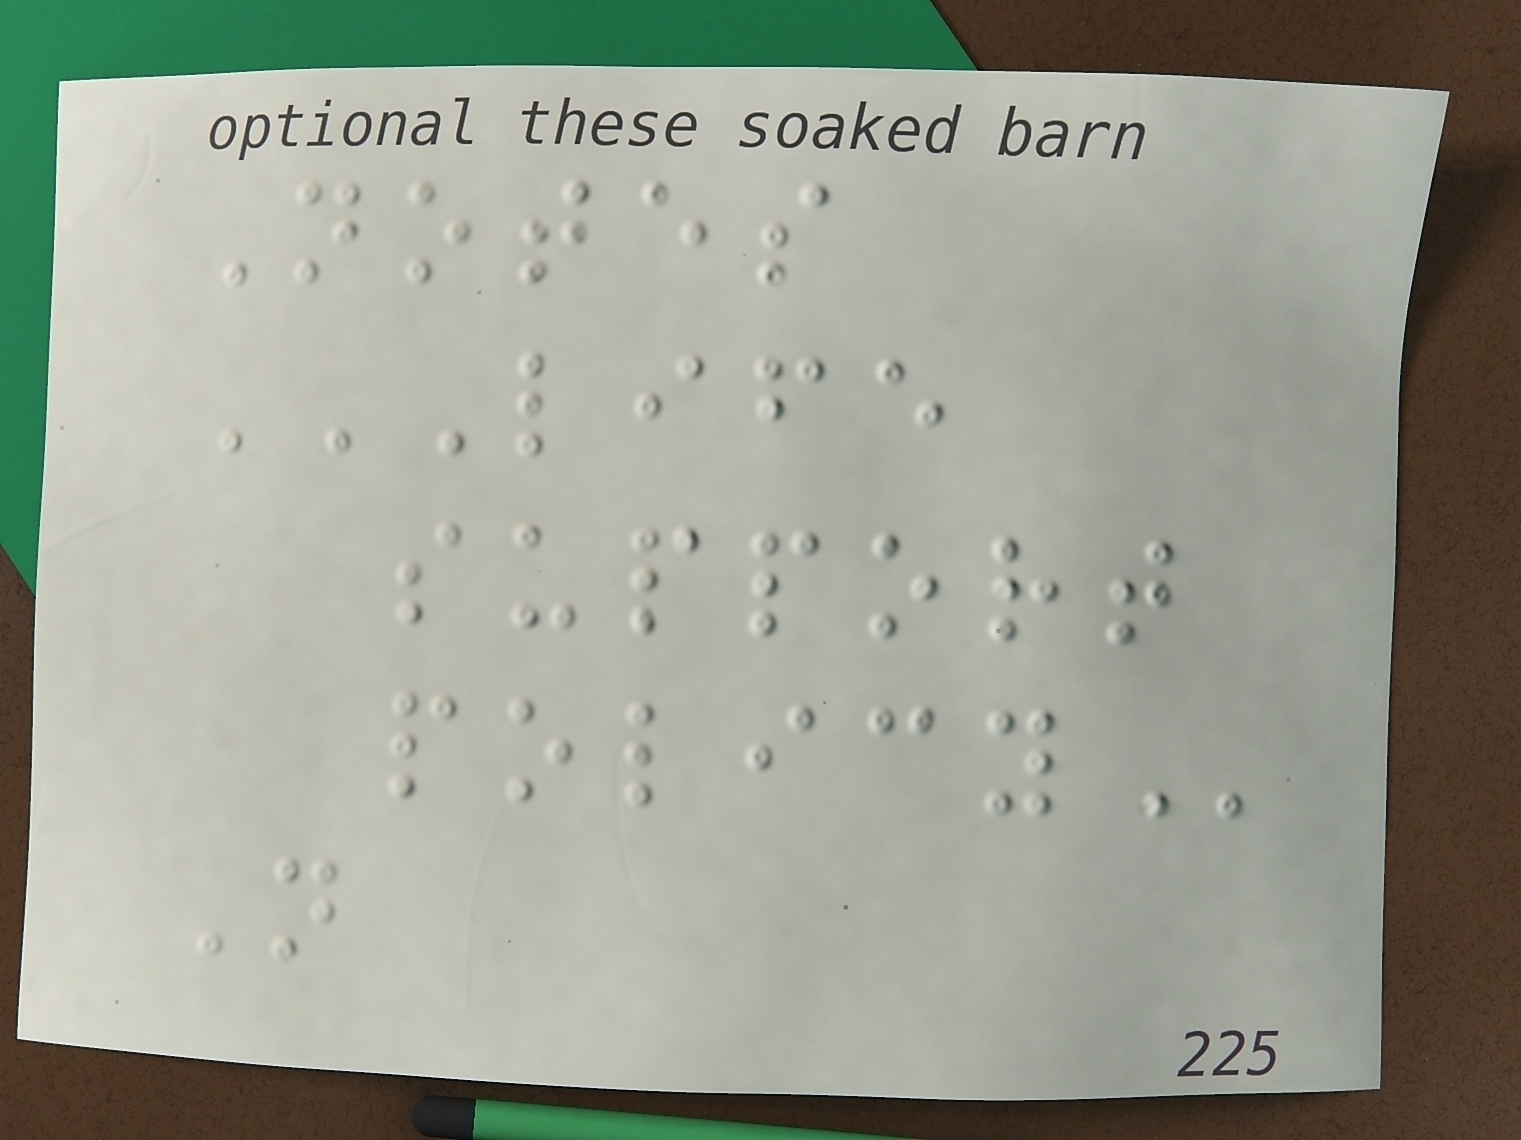Notes
LIFE
SUPPORT
POLICY
N
